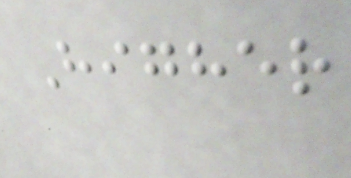Higher
